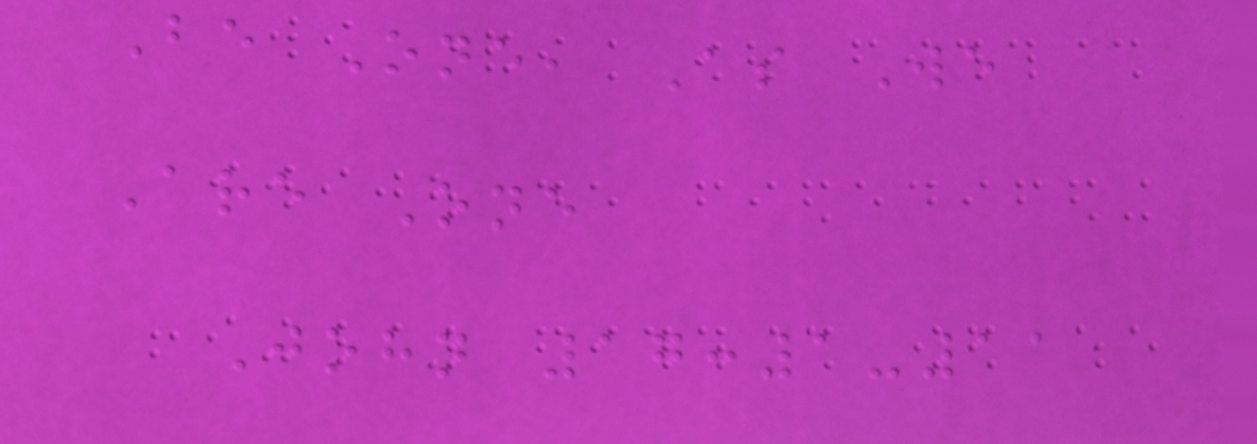Be One, As We
Are One
John 17:1-11
